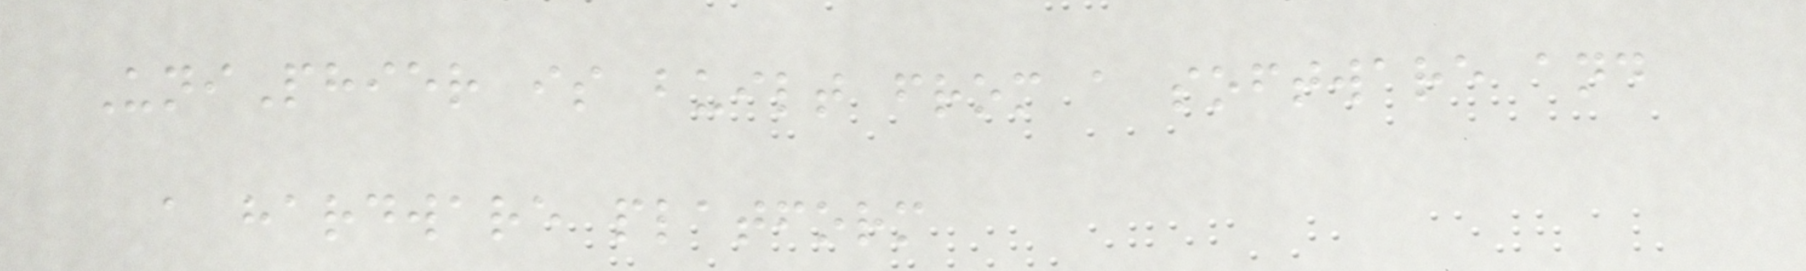UniPhier is built from a software and
a hardware platform
